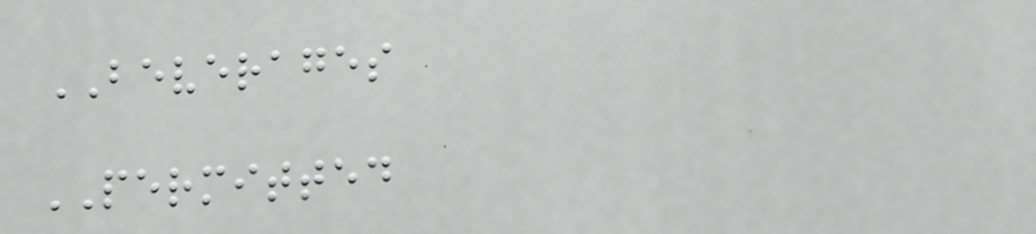BEVERAGES
PERMITTED
